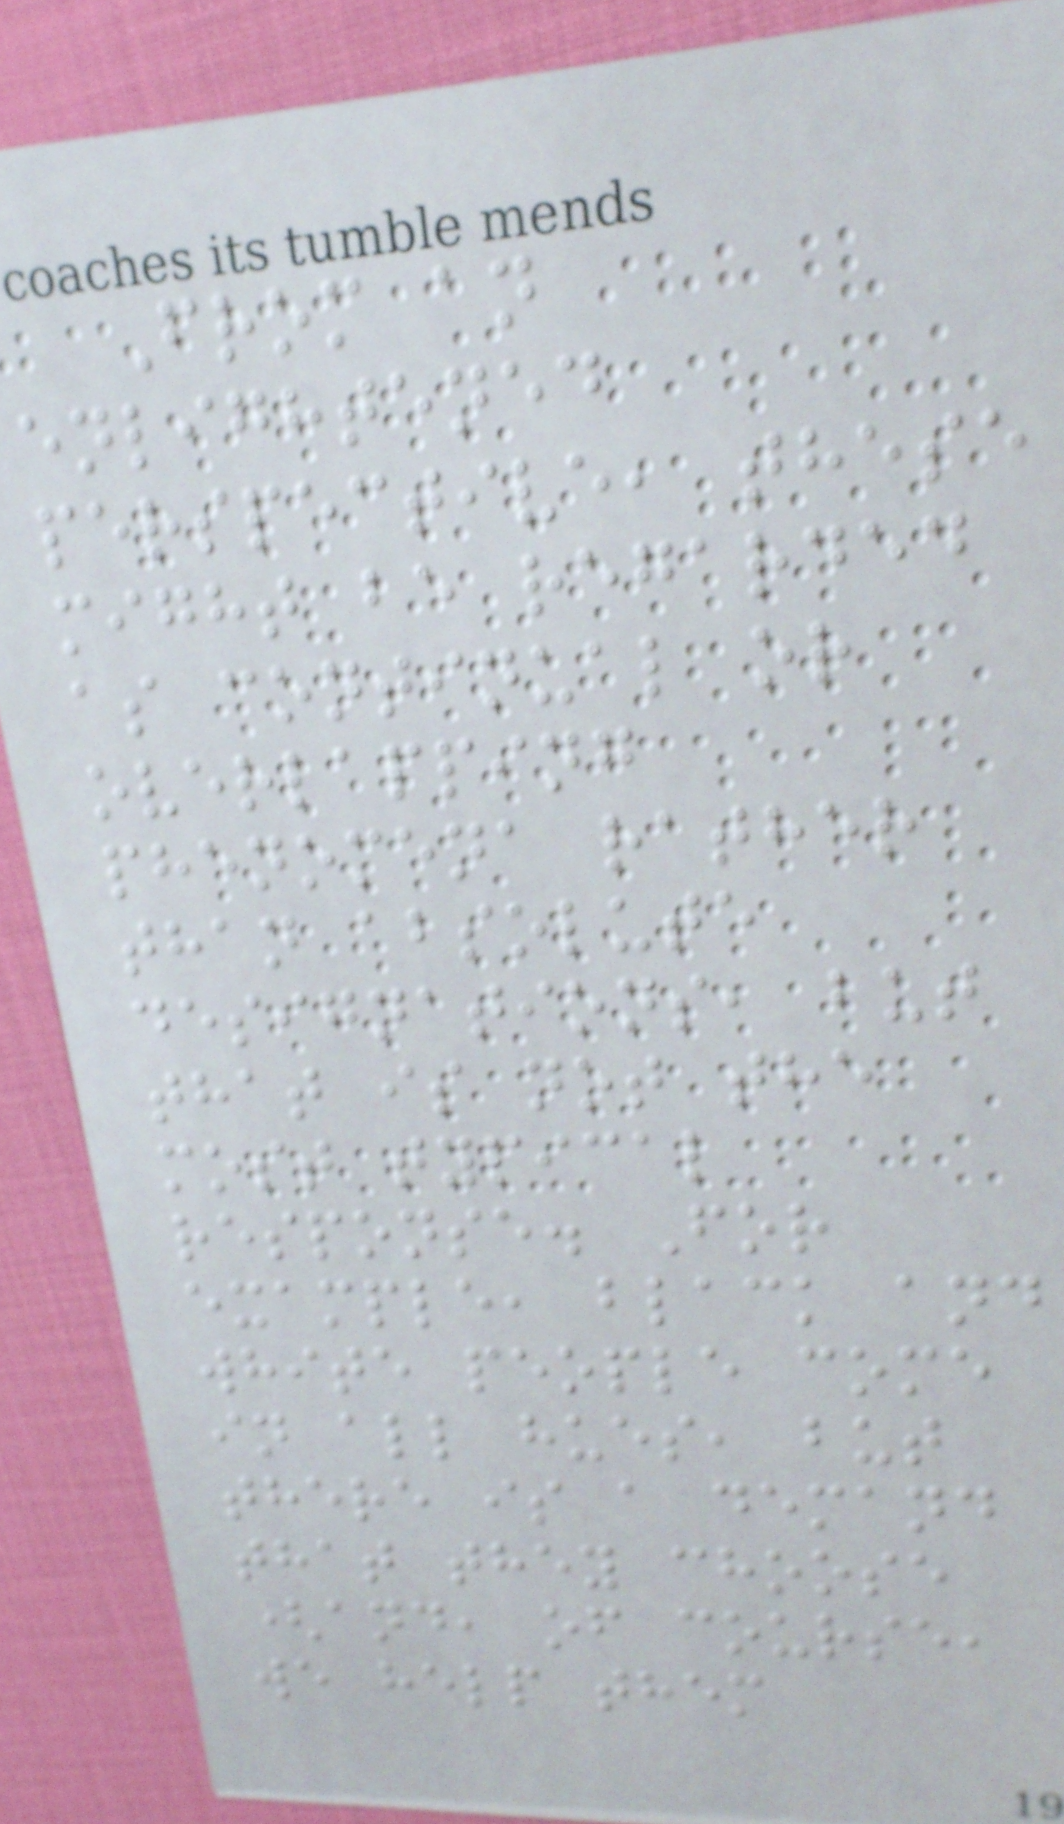From an
enlightened
perspective, these
might be regarded
as continual or
overlapping
phenomena rather
than absolute
designations, but
that is not the
most typical
response. For
example, black and
white people come
in all hues, but
there is a demand
that they choose
(and, of course,
we help them
